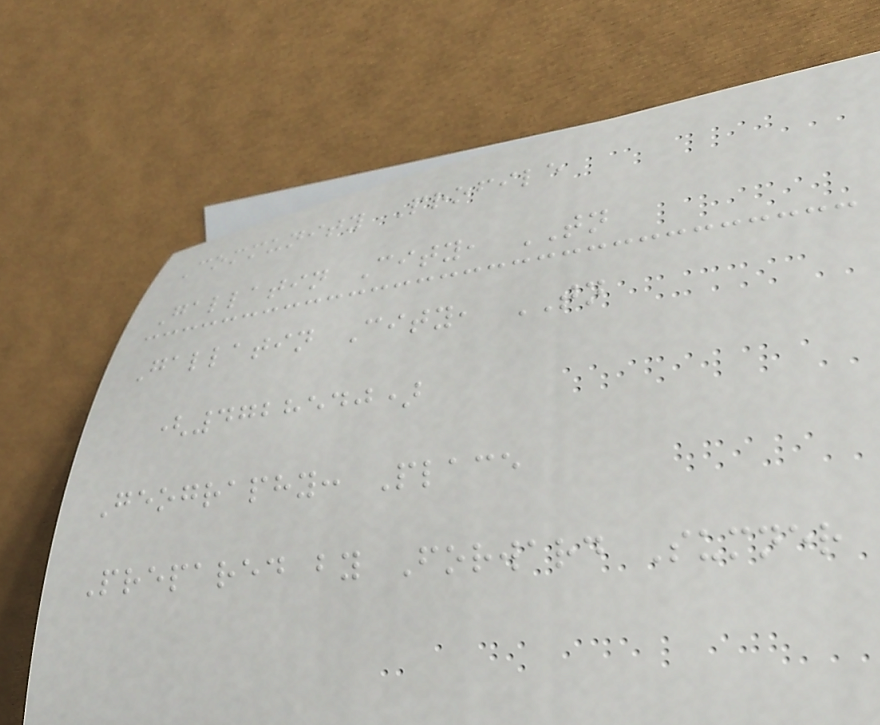Community Profile
Gallatin City, TN
Gallatin City, TN
(4728540)
Geography: Place
Prepared by Forward Sumner
